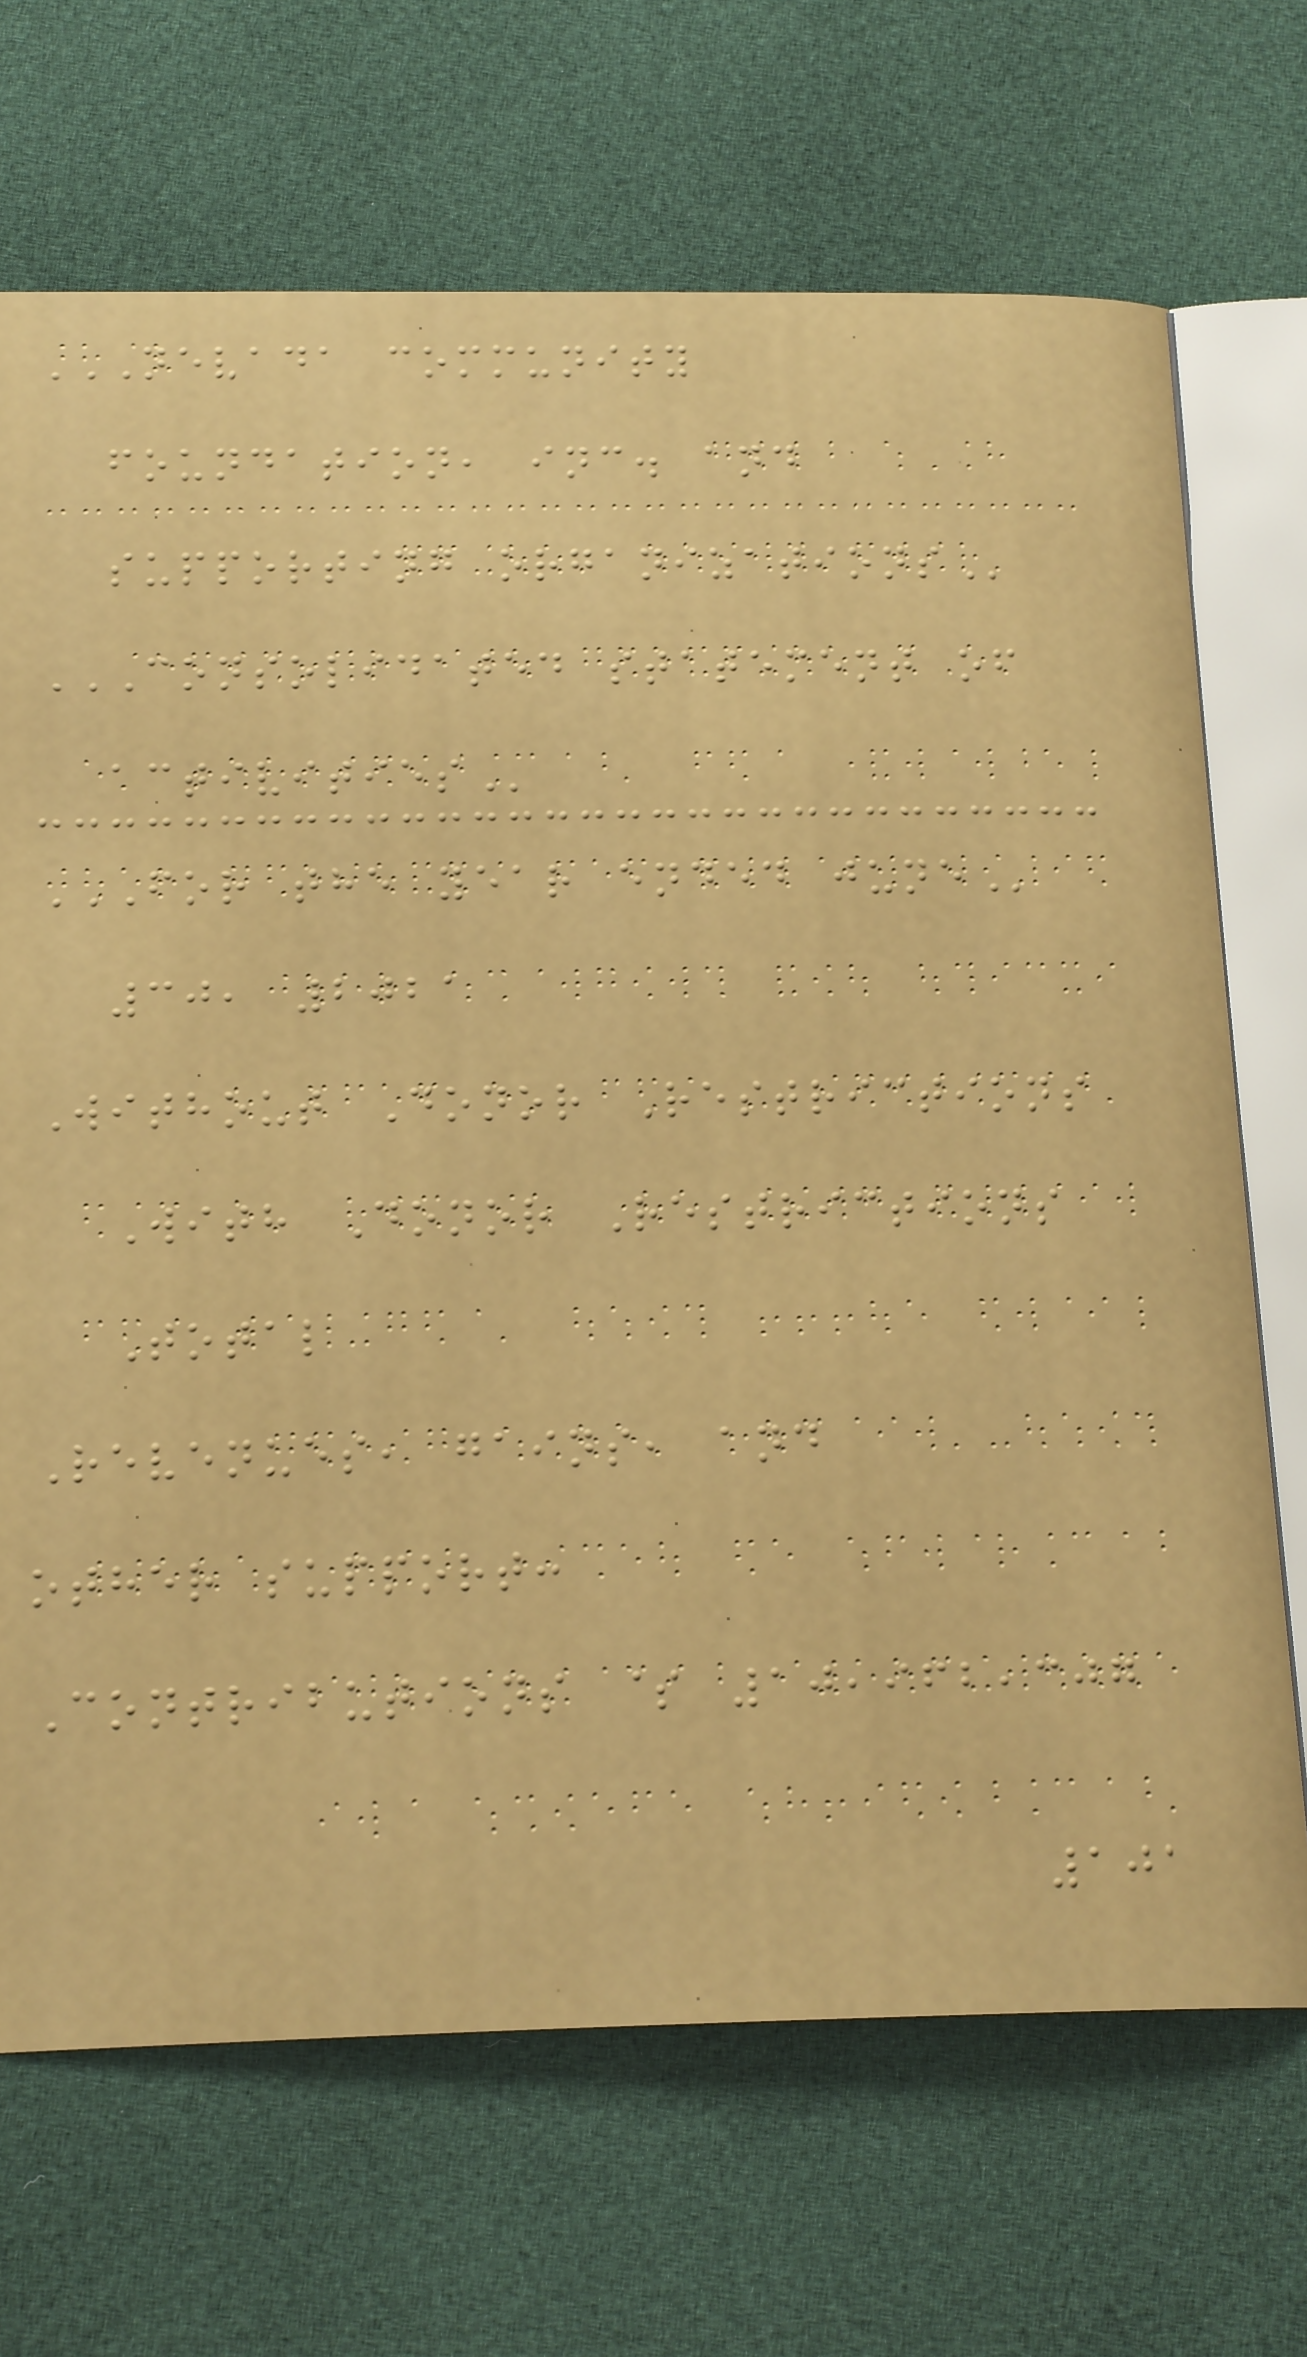NEVADA COMMUNITY
FOUNDATION, INC. AND
SUPPORTING ORGANIZATIONS
CONSOLIDATED STATEMENT OF
ACTIVITIES
FOR THE YEAR ENDED JUNE
30, 2021
Without Donor Restrictions
With Donor Restrictions
Total
Revenues, gains, and
other support:
Contributions $ 10,962,307
101
